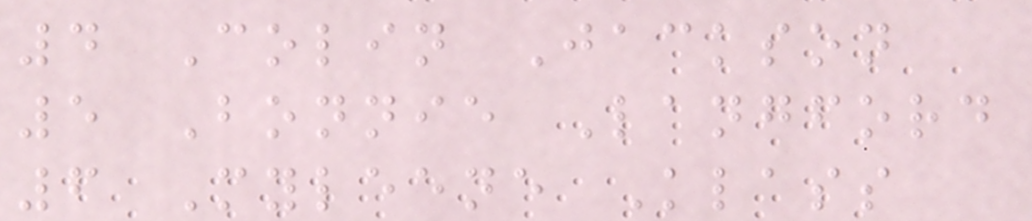4 Colin Jackson
5 Bonnie Langford
6 Myleene Klass
